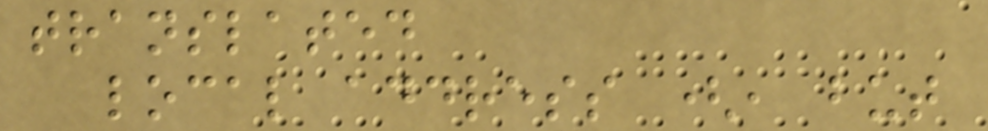translated
local address (, but
